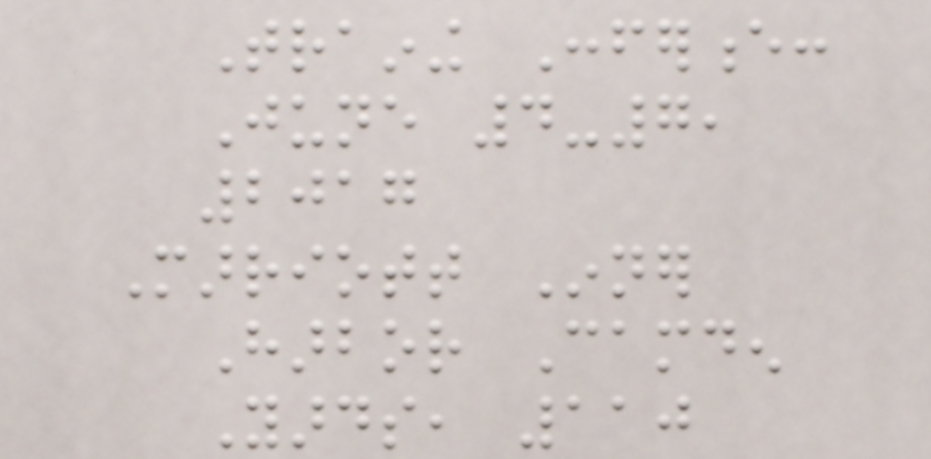Training Conference:
June 4-7,
2017
Marriott Inner
Harbor Camden
Yards, 110
